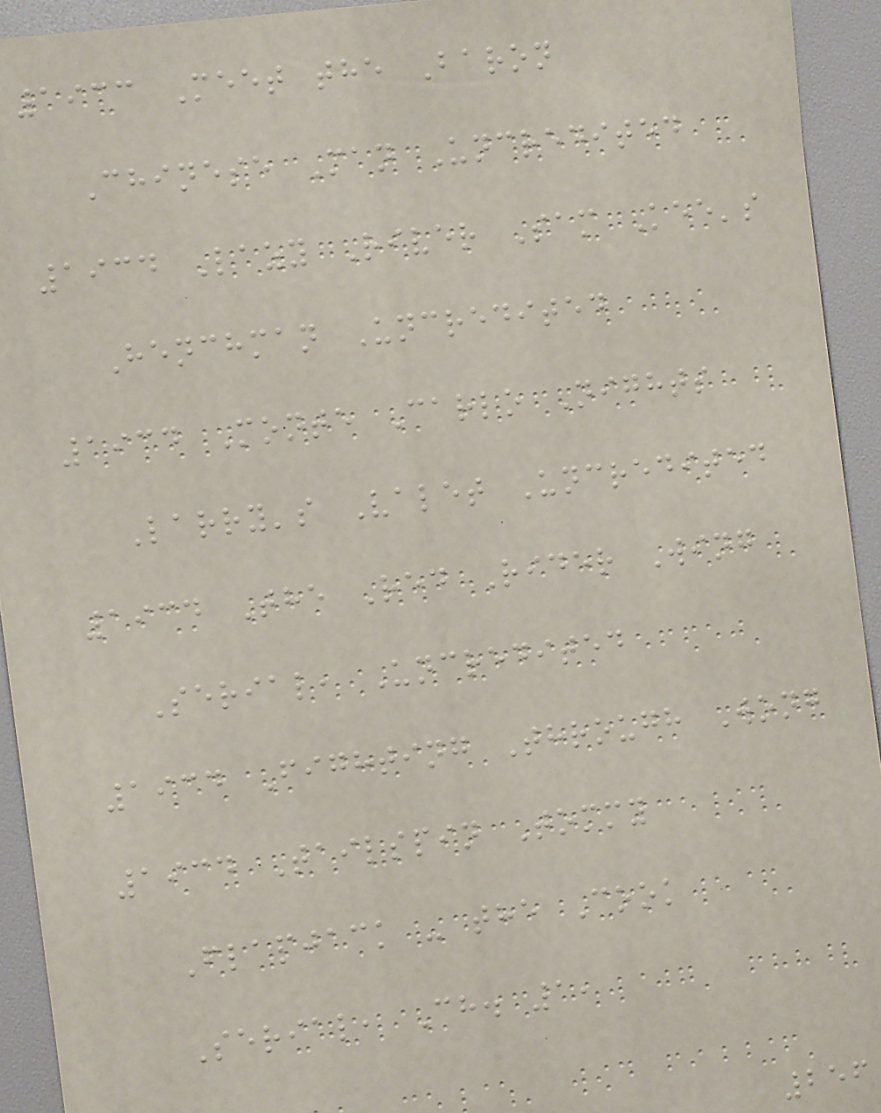1933 Meet the Baron
Chinese Man Uncredited
1934 Lazy River Sam Kee's
Henchman Uncredited
1934 Monte Carlo Nights
Larry's Valet Uncredited
1934 The Red Rider Wing
Serial, Uncredited
1934 Fighting Through Wong
1934 Tailspin Tommy
Flapjack - the Cook
Serial, Ch. 1,
256
